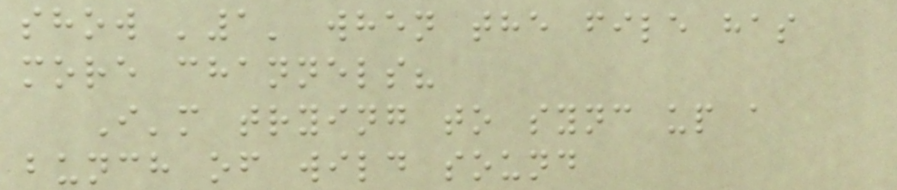show '1' when the file has
more channels?
I'm trying to sync up a
bunch of wild sound
